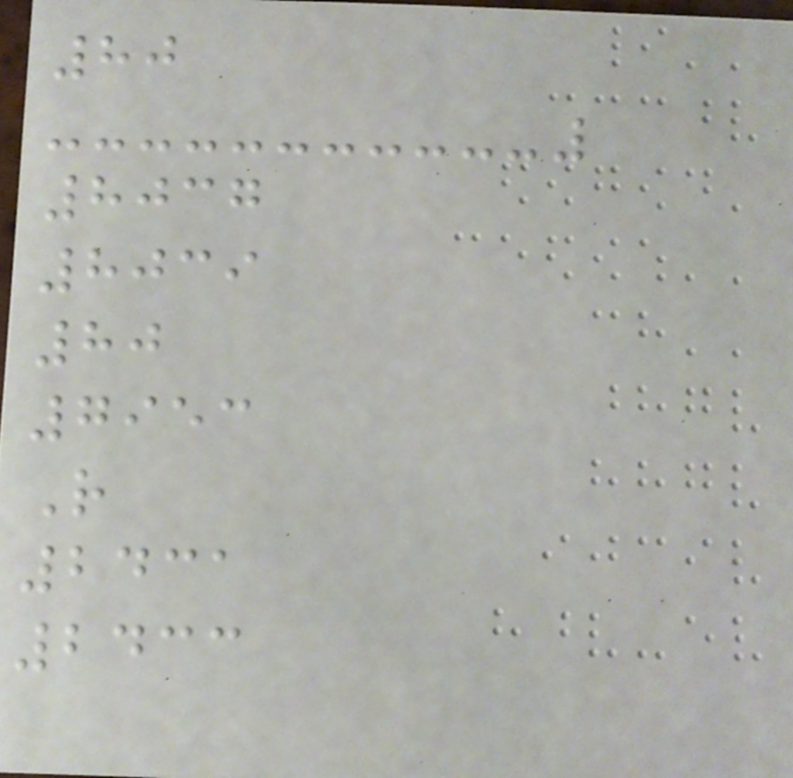80
8037
8039
80
7953
R
2431
2433
